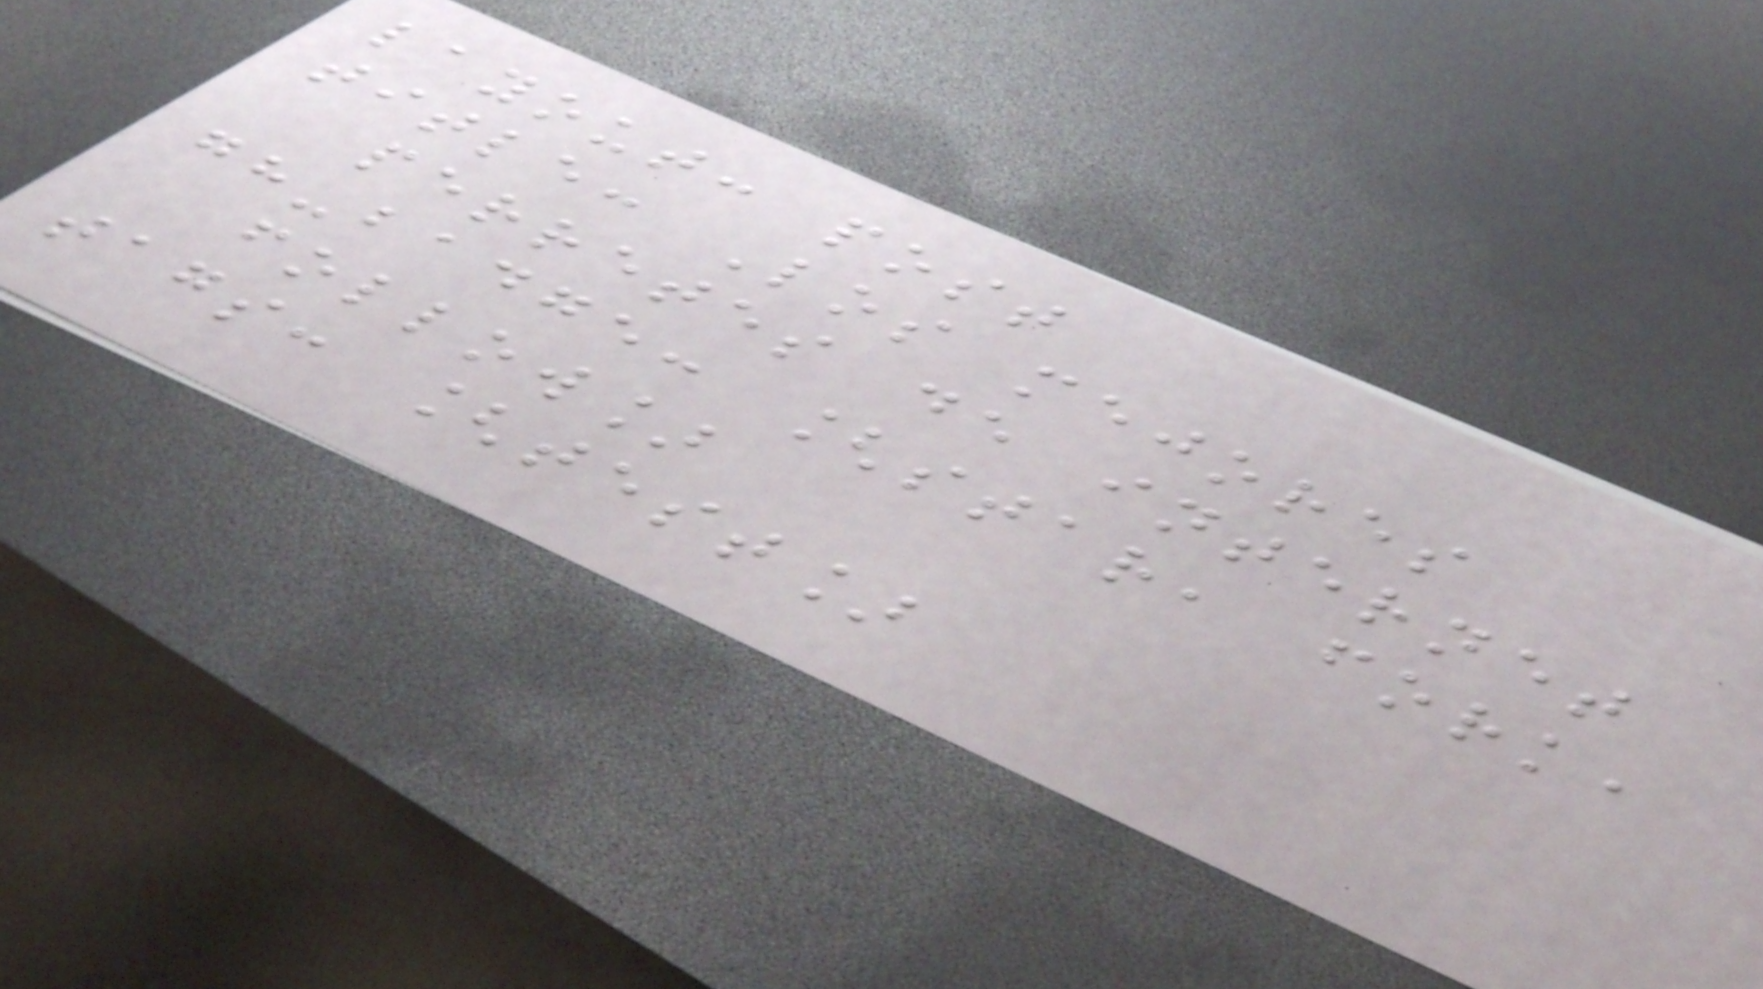layout: post
title: Los mejores
perretes de internet
gh-badge: [star, fork,
follow]
tags: [test]
